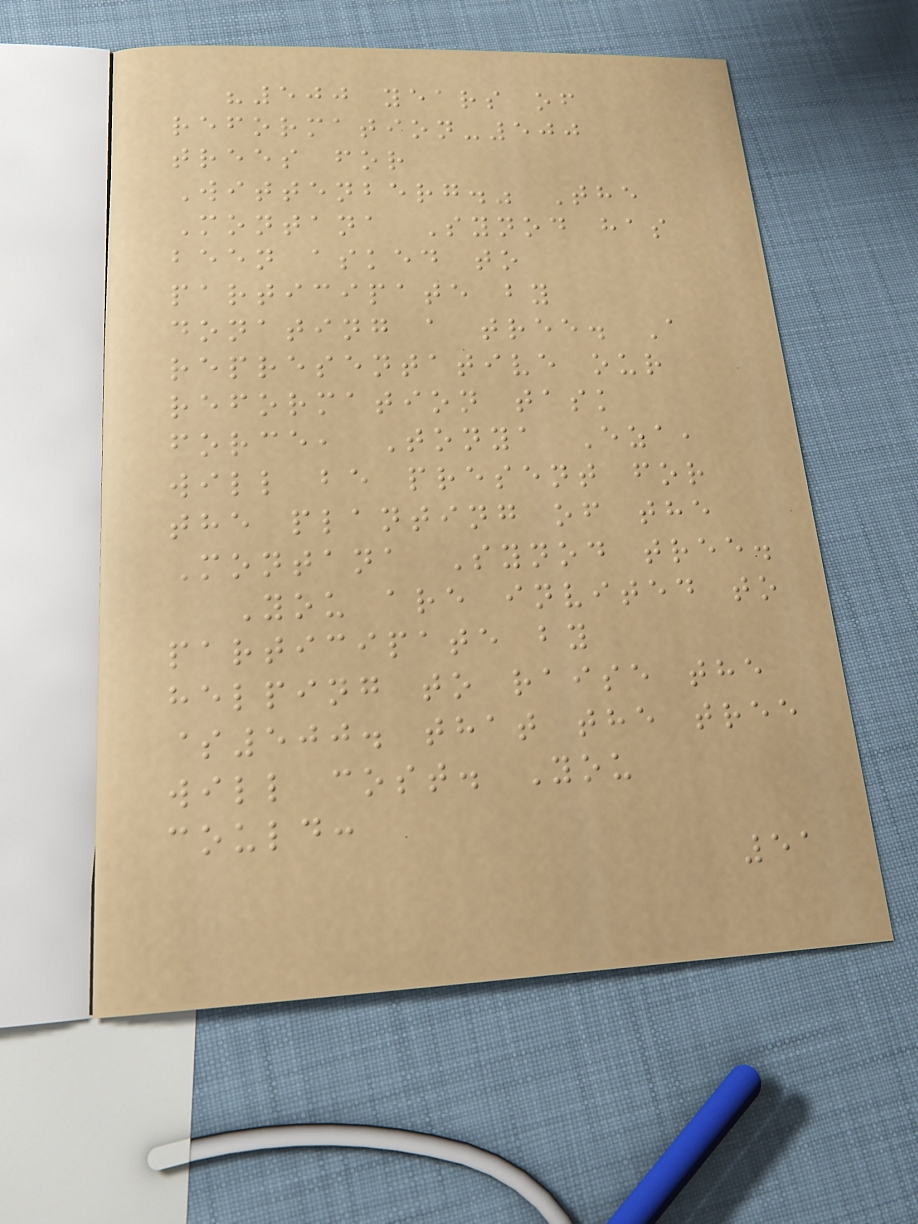"500 years of
reformation-500
trees for
Wittenberg." The
Montana Synod has
been asked to
participate by
donating a tree. A
representative our
reformation task
force, Tonya Eza,
will be present for
the planting of the
Montana Synod tree.
You are invited to
participate by
helping to raise the
$500. that the tree
will cost. You
could:
51
